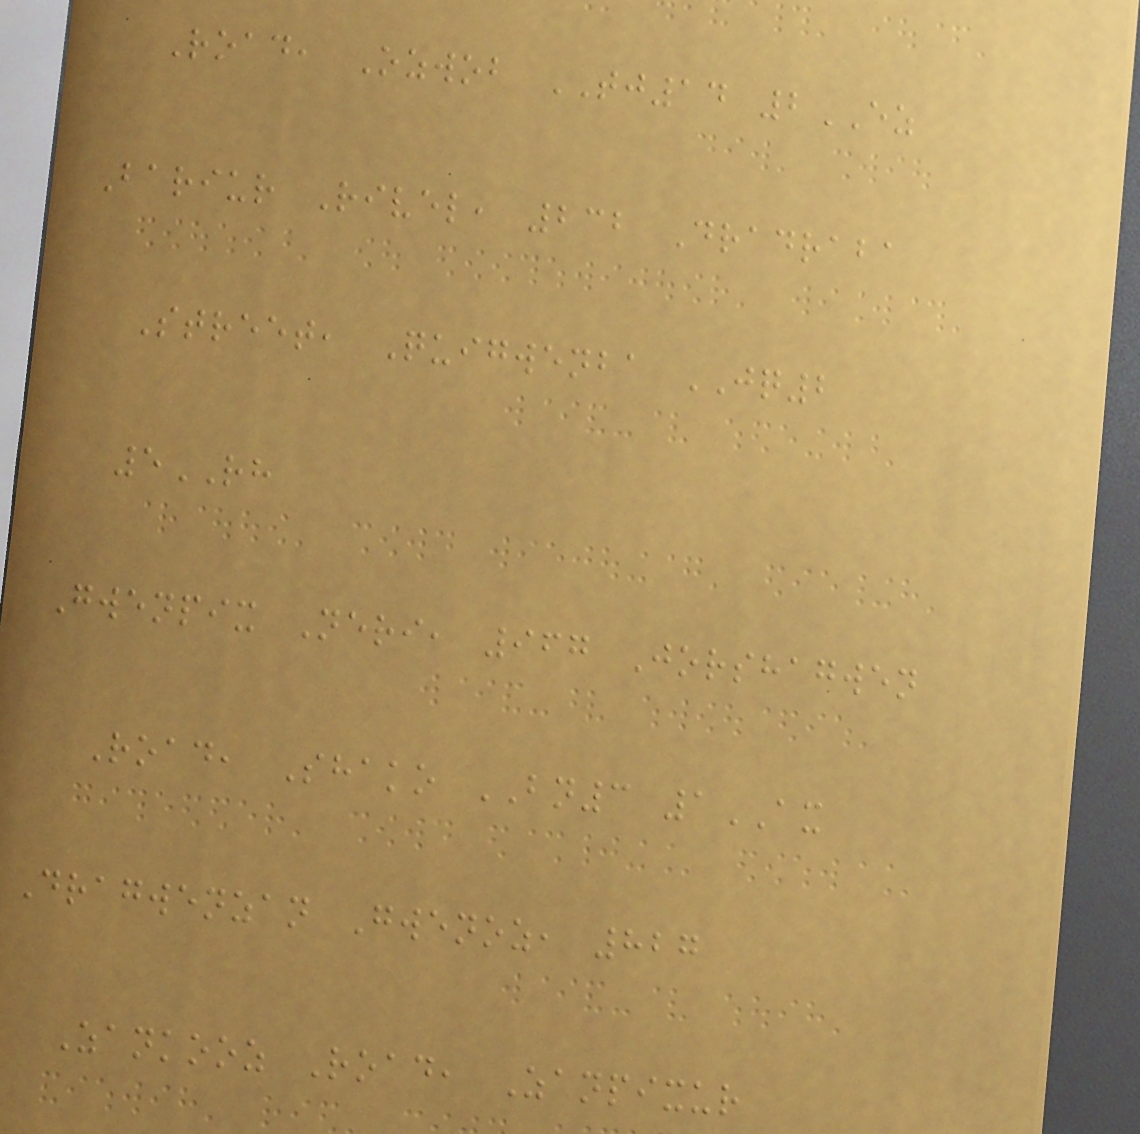Road, Ozwob TJ14 2EZ
Bariur Rivel, 232 Dradraba
Street, Quigwenba JQ2
5RH
Gwenpix Neri, 967 Jorshagwen
Road, Shako BN3 1AX
Dragwenzan Gwenoz, 827
Zankooz Road, Zanpixur
